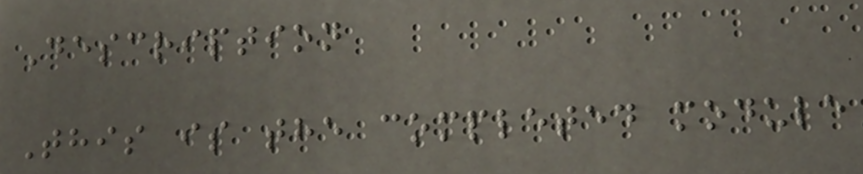Description
This is the completed module
